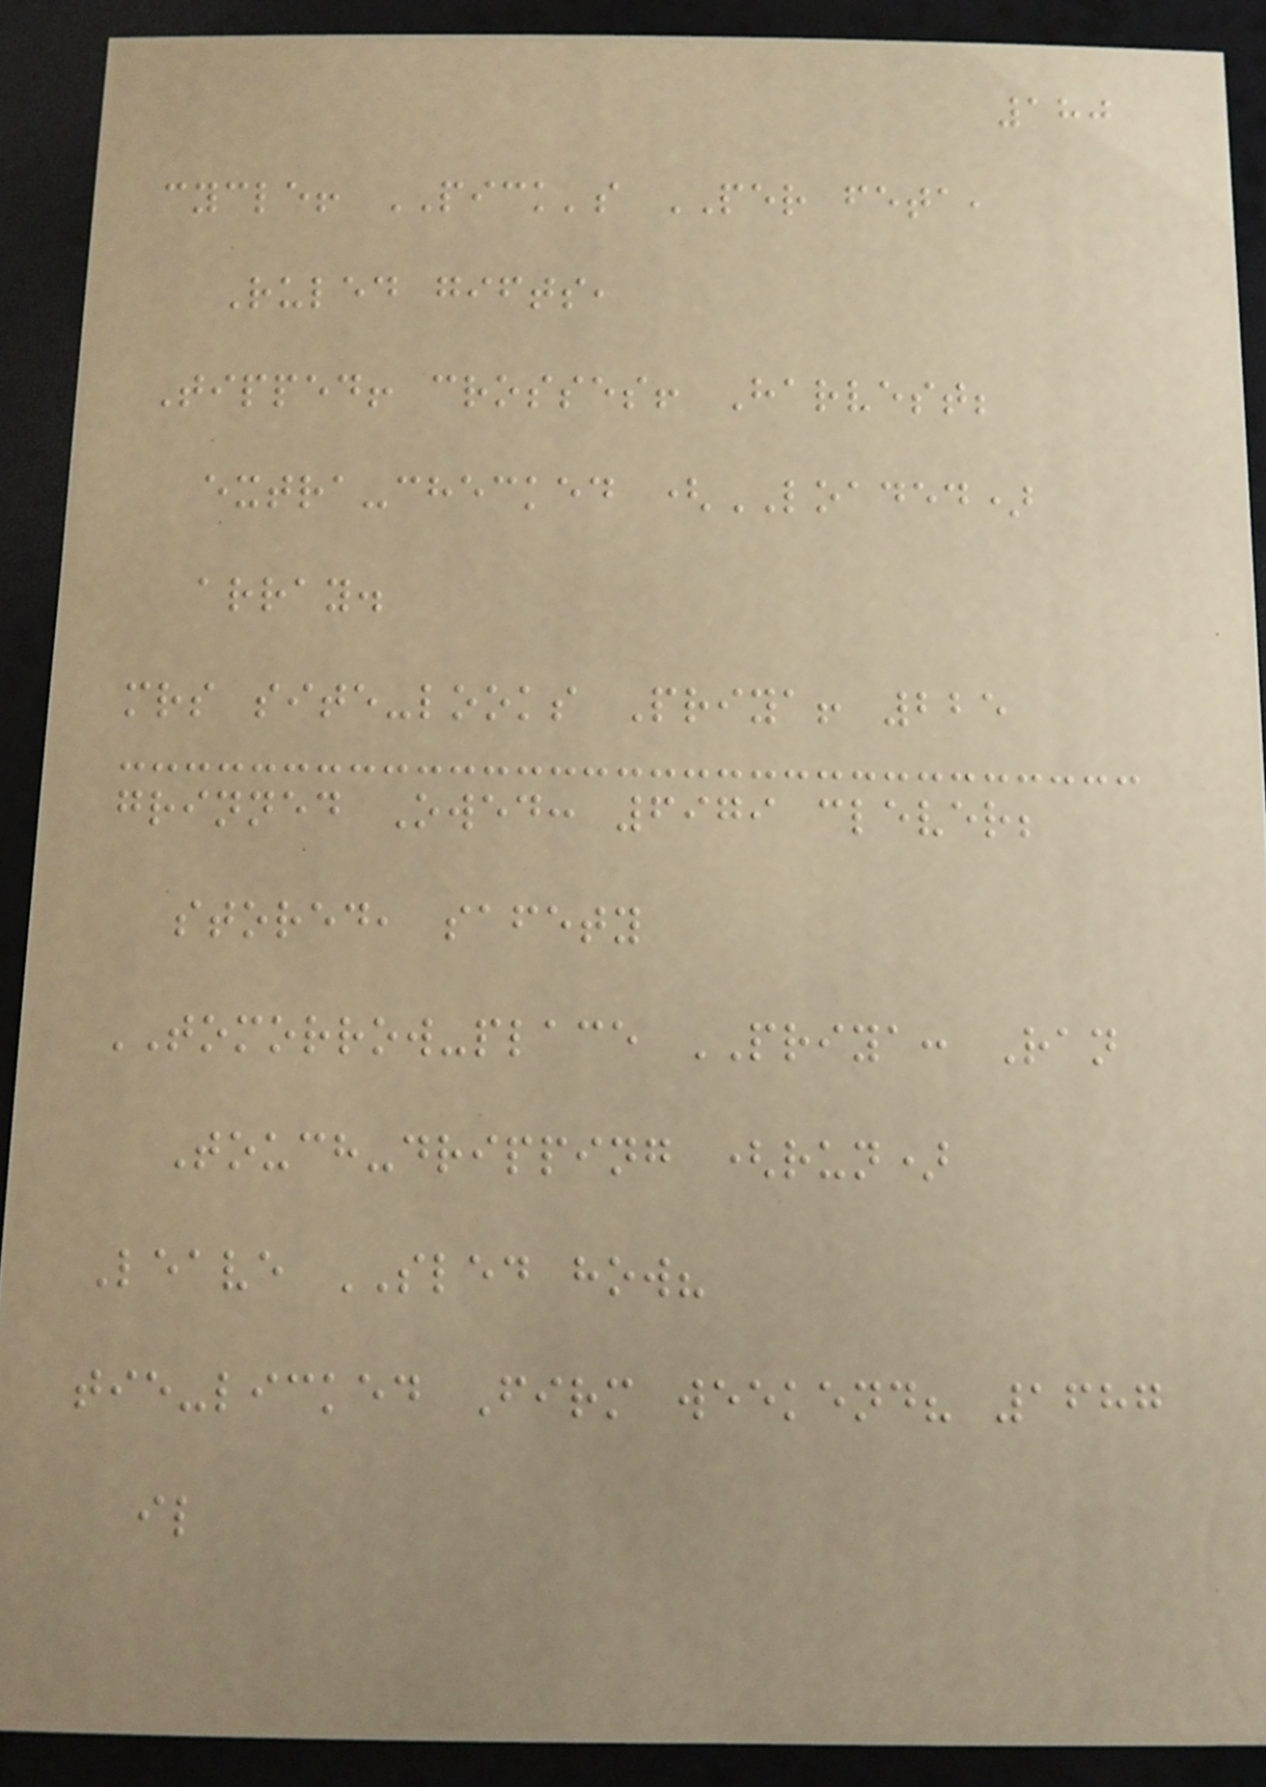180
cycle! PICK's PER feta,
Ruled gifts,
Tipped! crosses! Harvest;
extra-checked (LOADED)
array.
mrs site-looks Priya! 225
grinned Owed: 6979 clever;
stored, safety
TOMORROW-place PRIYA: Ran
Touch-dripping (run)
Leave SLED how?
tie-licked Firm weekend? 1687
il
